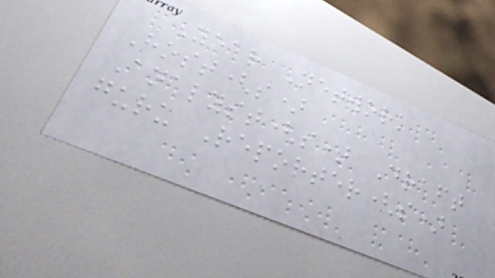Year Network
Host(s)
Analyst(s) Draft
guru Reporter(s)
